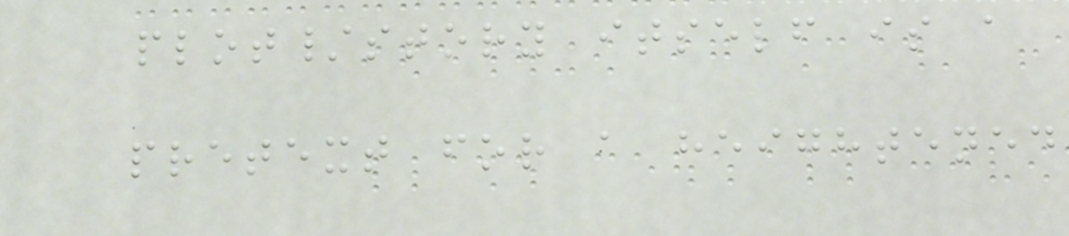plot/story itself is a
pretext for a heightened
